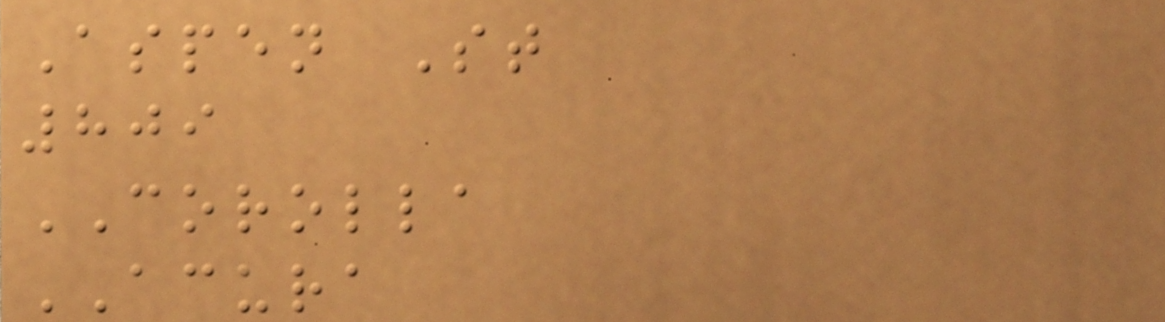Aspen St
809
COROLLA
ACURA
